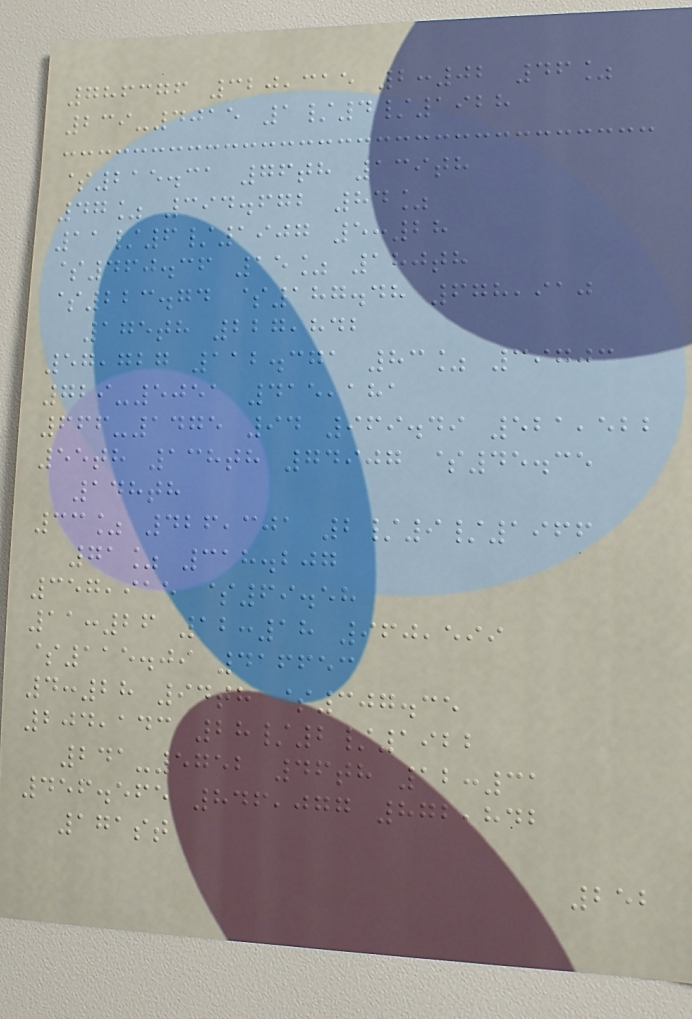786376 320,315 2:02 46%
239-4015 1/4/1928
$215.31 76th 139th
47% 394.672 84%
11/6/1907 5:28
$460.36 15% 180th
$223.74 $187.48 678,910
175th 227,842
57,727 112.371 83% 39703
729-5051 415,181
666-1475 94 969.49 521,522
55th 138th 74907 $45.35
148th
33% 426,301 2/9/1966
71% 318.207
357,915 $69.58
11:26 12:18 960,599
$115.09 416653
4:28 94th $307.35
204,143 28/2/1922
241-5752 46th 12:31
456.565 846,077 872,842
171st
252
